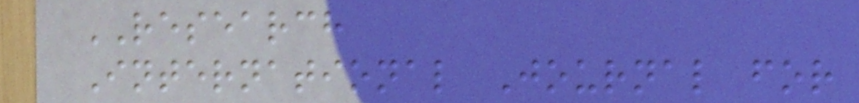RESEARCH
International Journal for
